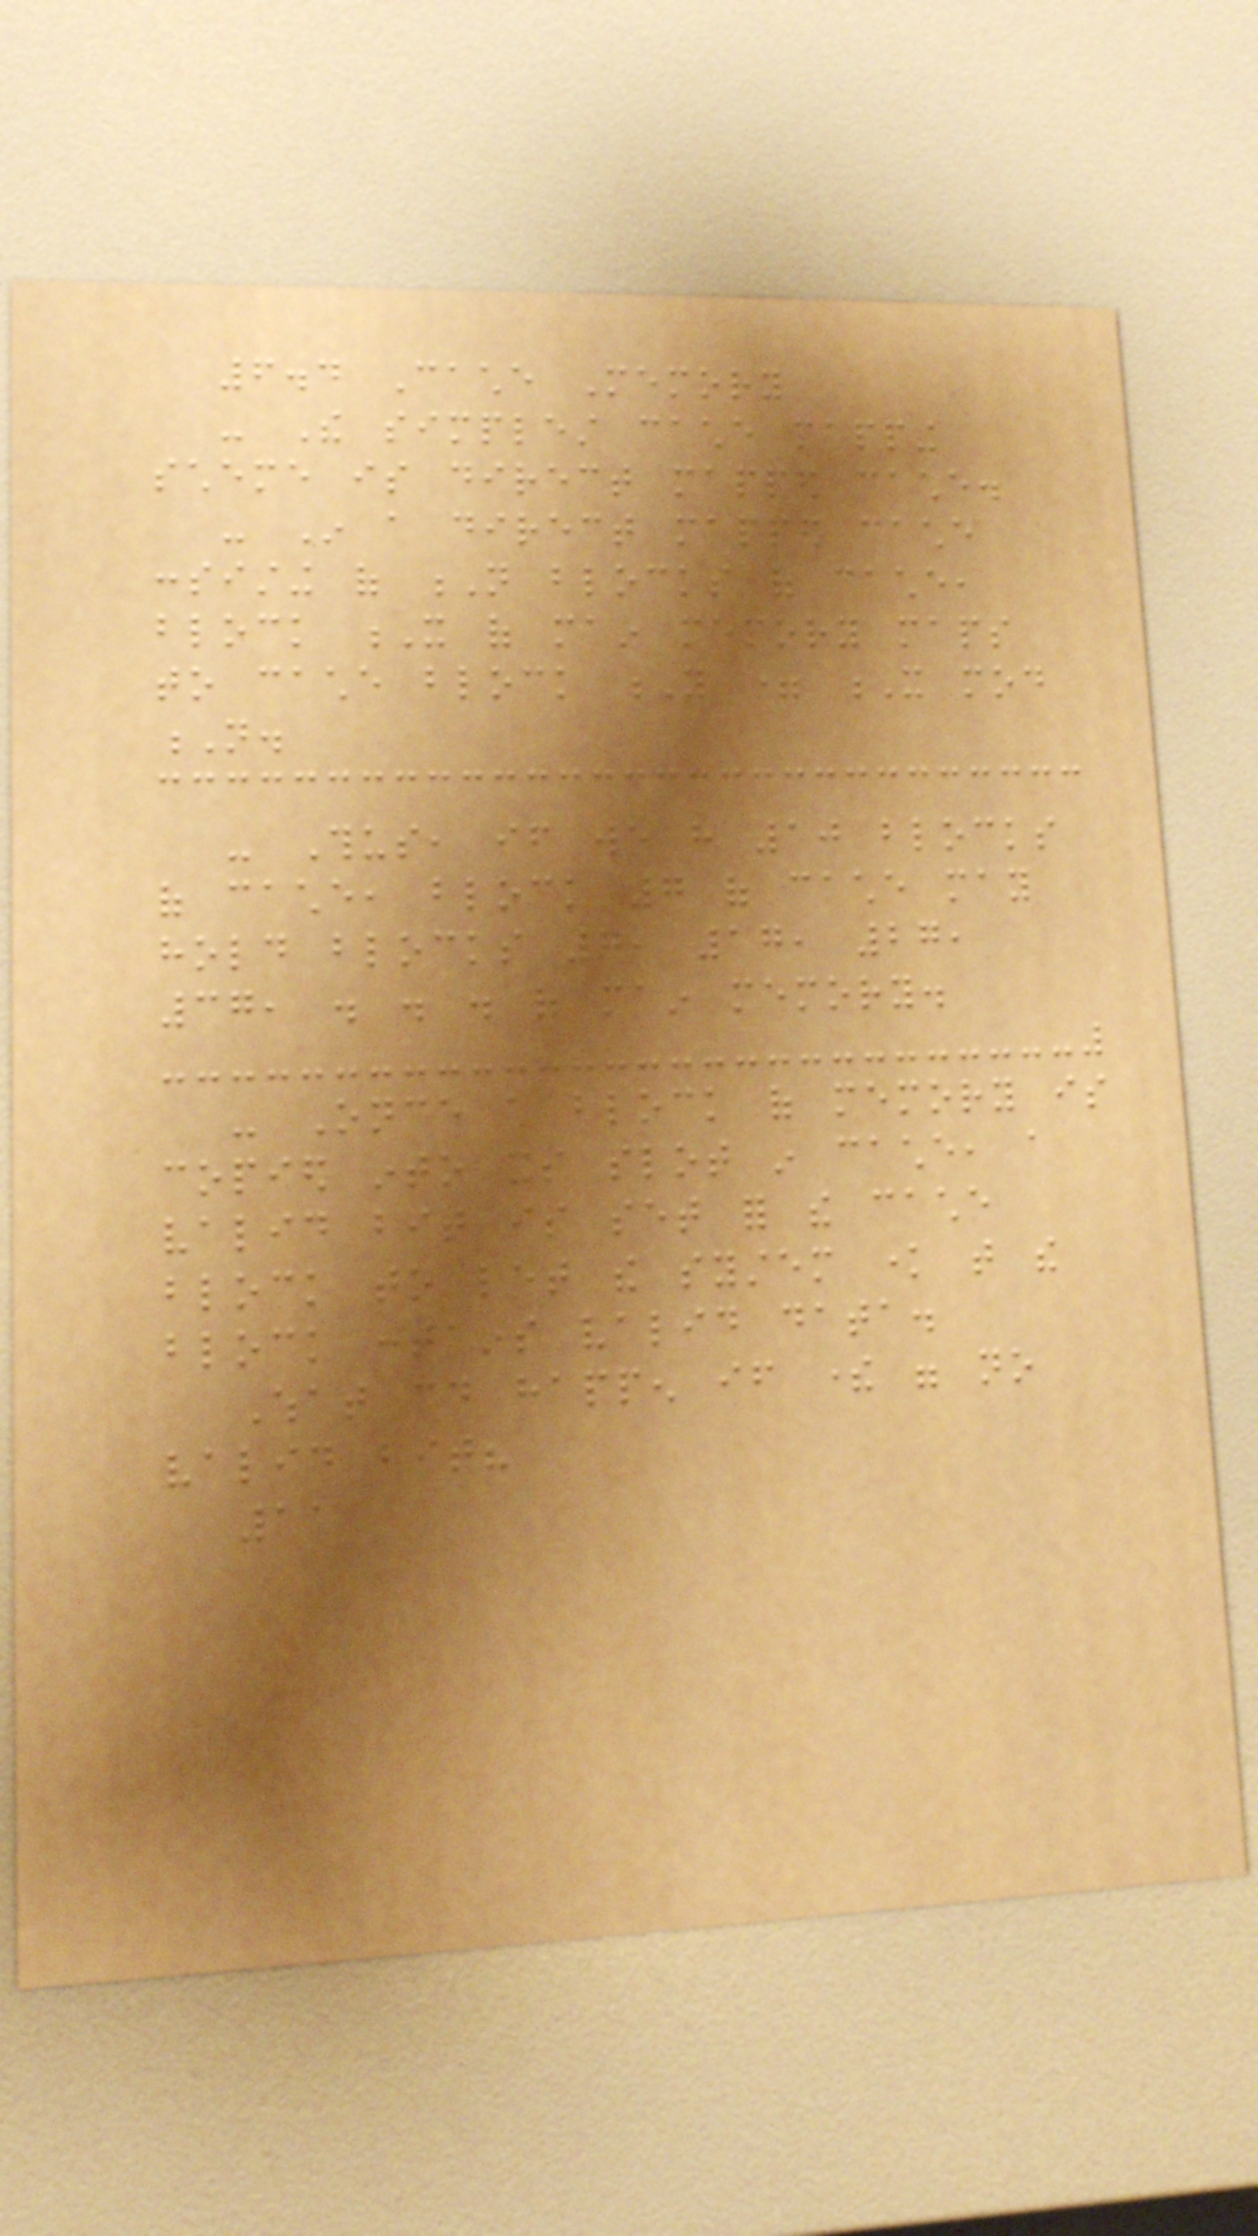6.4 Cache Memory
- The simplest cache mapping
scheme is direct mapped cache.
- In a direct mapped cache
consisting of N blocks of cache,
block X of main memory maps
to cache block Y = X mod
N.
- Thus, if we have 10 blocks
of cache, block 7 of cache may
hold blocks 7, 17, 27,
37, . . . of main memory.
- Once a block of memory is
copied into its slot in cache, a
valid bit is set for the cache
block to let the system know that the
block contains valid data.
What could happen if there were no
valid bit?
11
